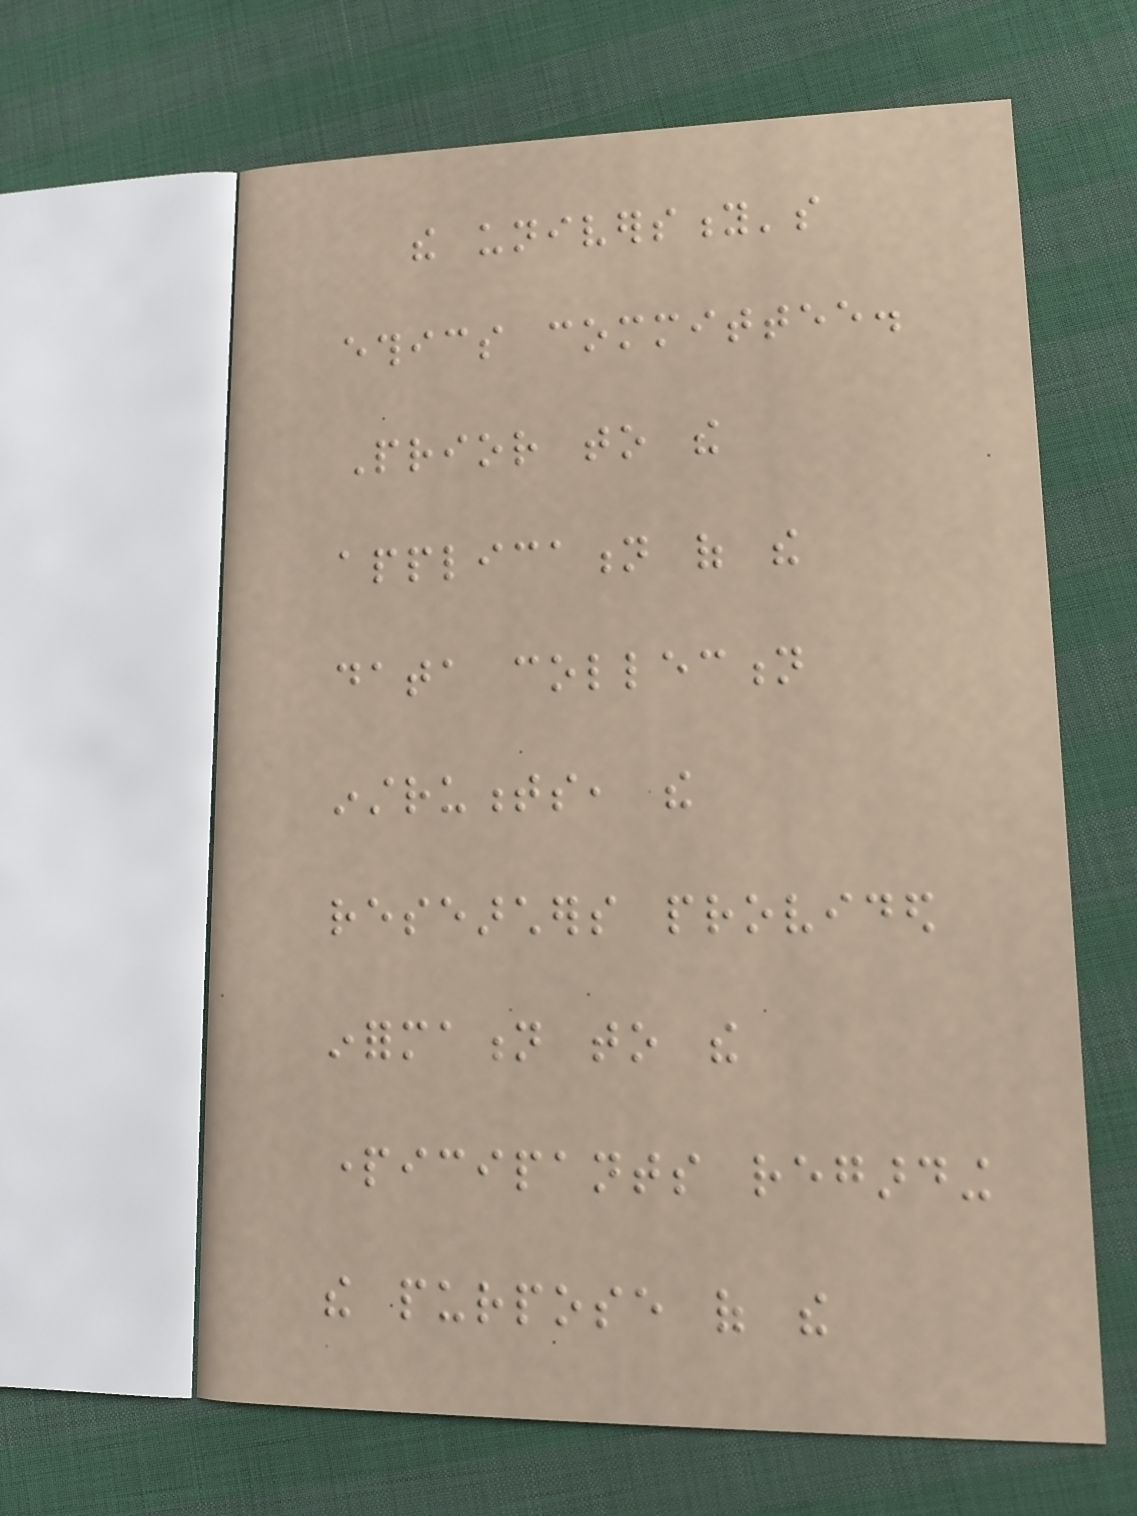the university's
ethics committee.
Prior to the
application of the
data collection
instruments, the
researchers provided
information to the
participants regarding
the purpose of the
